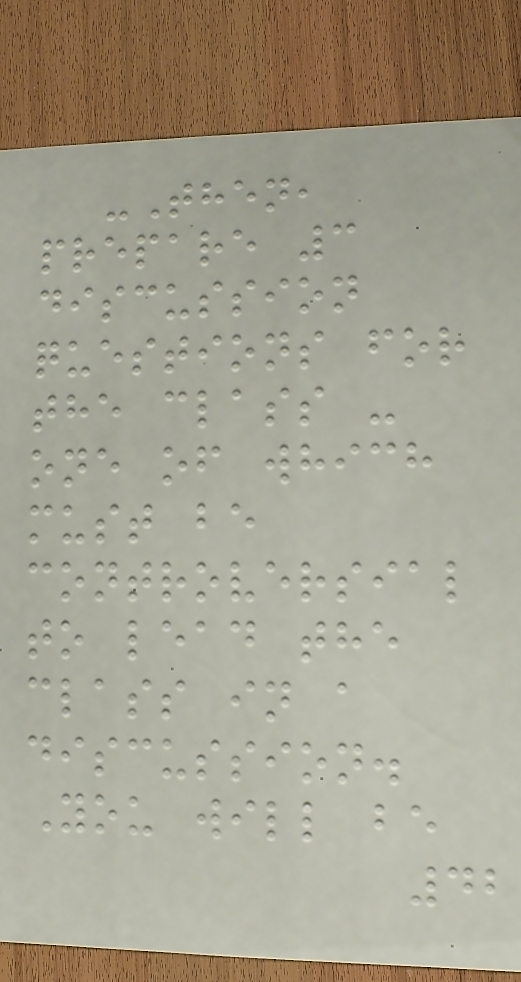-Then,
prepare 3
discussion
questions for
the class -
one of which
must be
controversial
to lead the
class in a
discussion.
You will be
42
